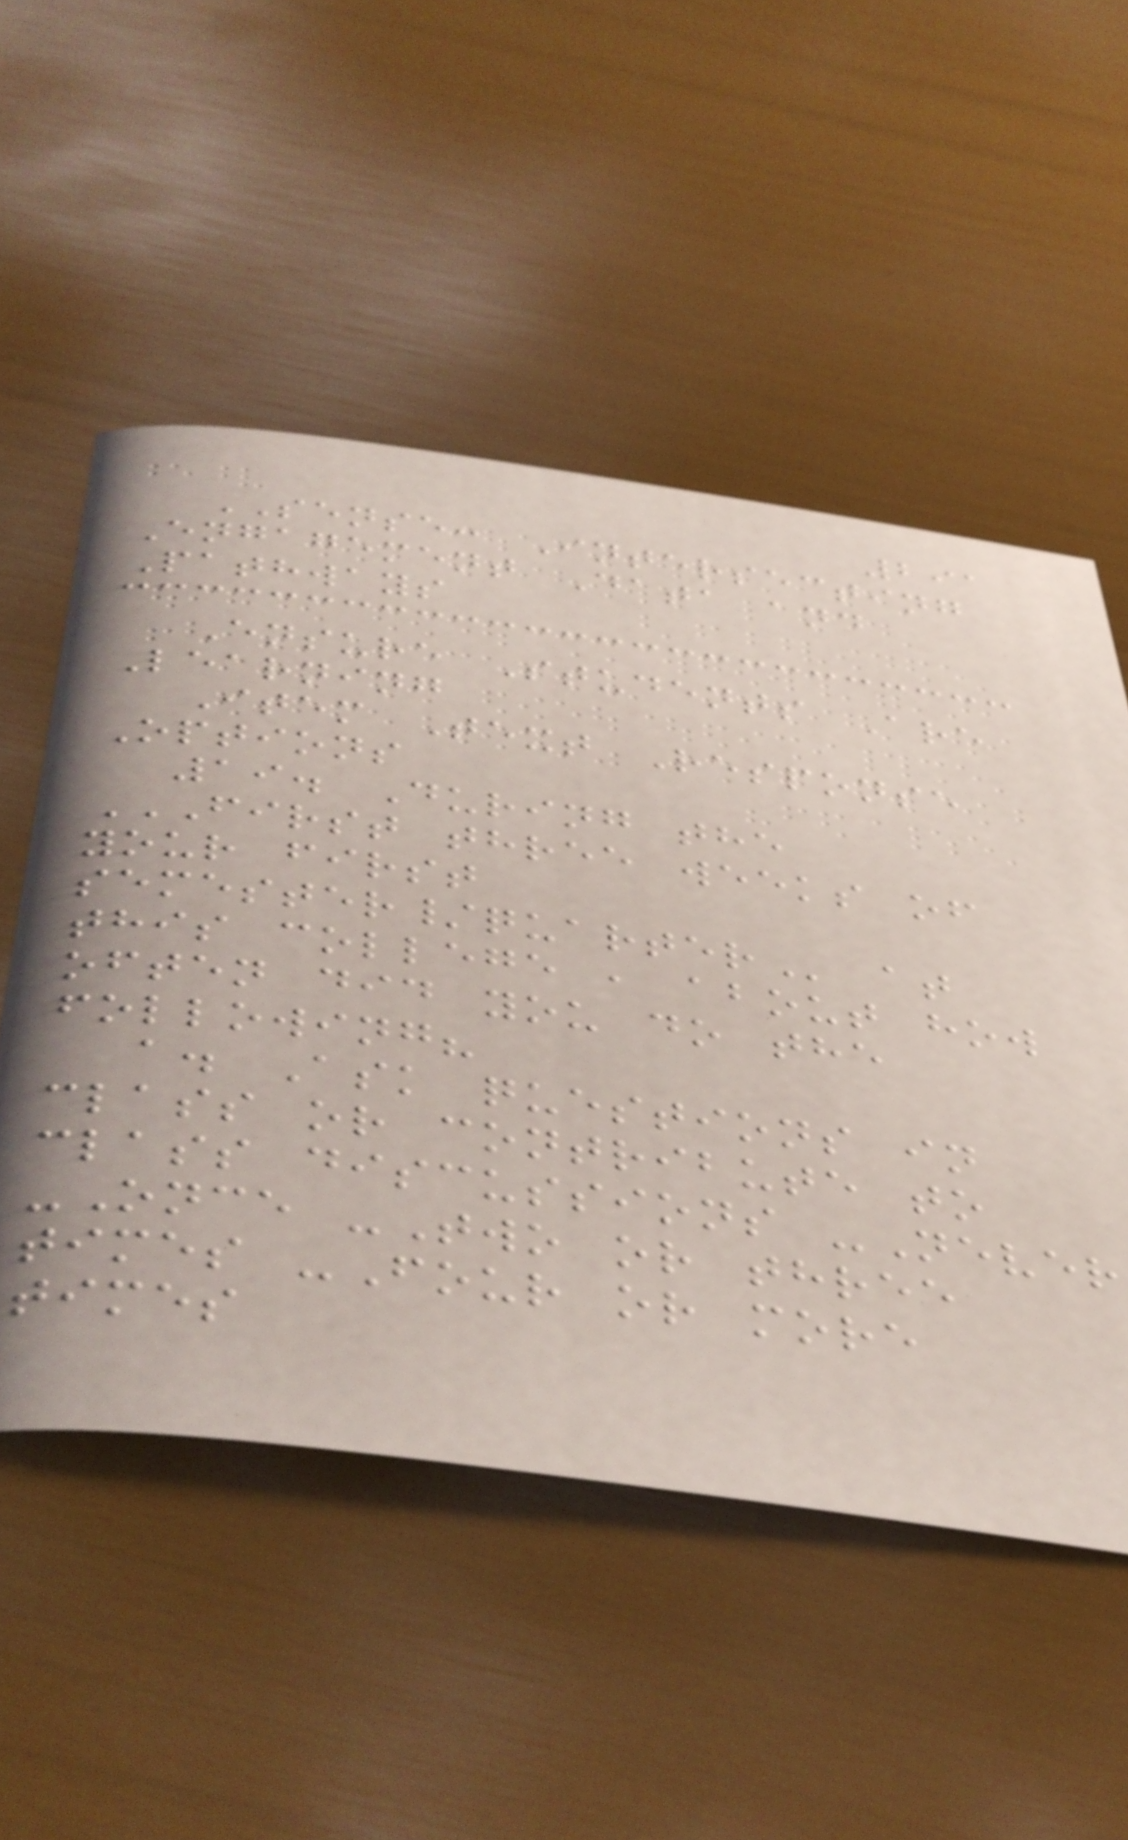291
SENSE: Intersecting
Engagement Data and
Pathways
Ensure Students Are
Learning
Item Text Response
Options
19. During the
FIRST THREE WEEKS OF
YOUR FIRST
SEMESTER/QUARTER at
this college , about how
often did you do the
following?
a. Ask questions in
class or contribute to
class discussions -Never
-Once -Two or three
times -Four or more
times
